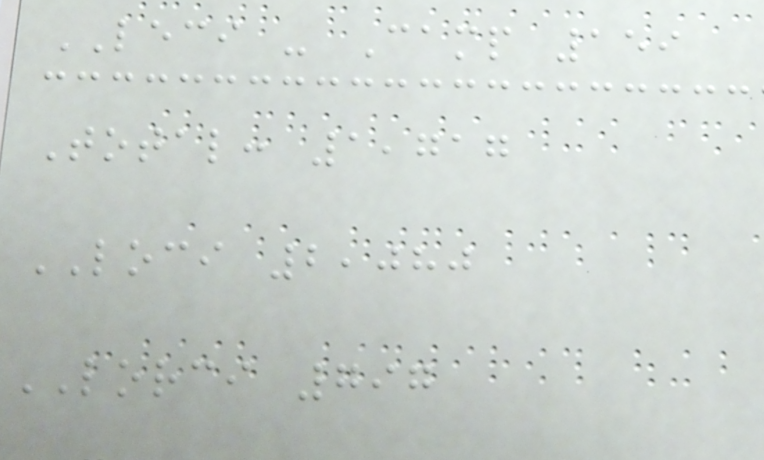LECI - Camp 159
Total: 1,717
LOCI 2,080
LORCI 797
